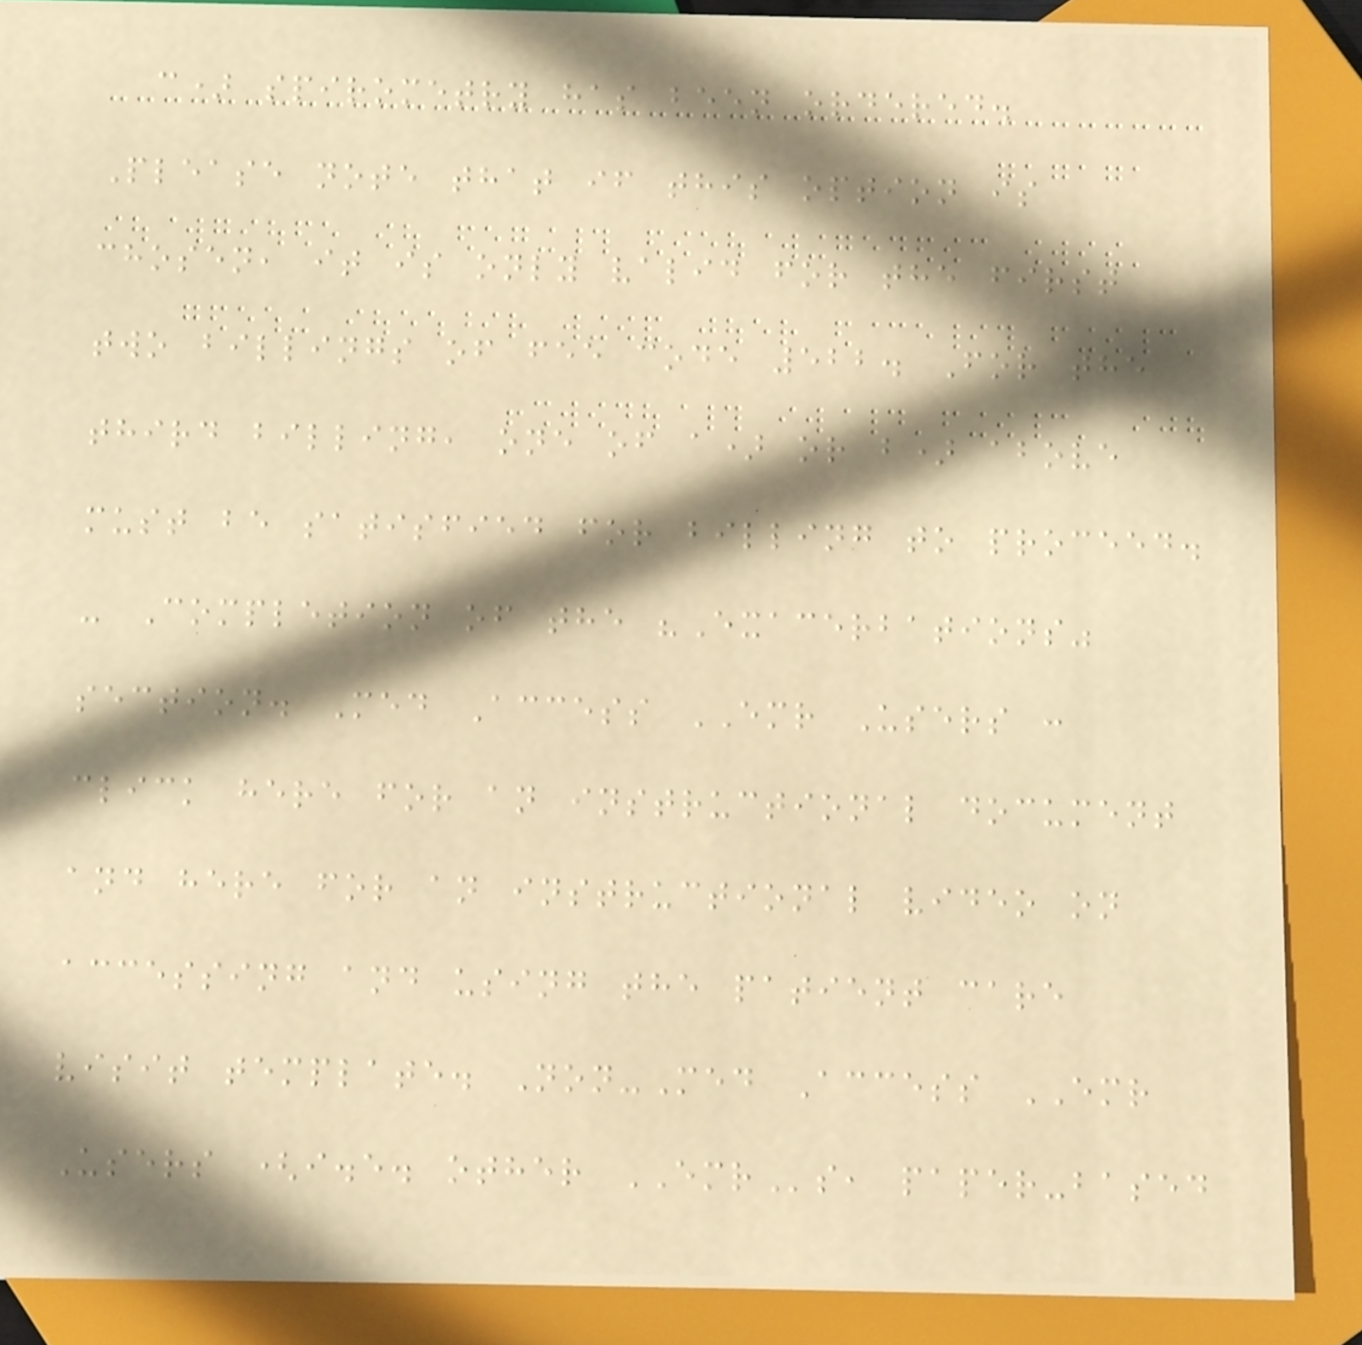c) spirometry has been ordered.
Please note that if this option is
chosen, it is only valid for the first
two billings of fee code 522. For the
third billing, one of a) or b) above
must be satisfied for billing to proceed.
- Completion of the "Exacerbations"
section. Med Access EMR Users :
click here for an instructional document
and here for an instructional video on
accessing and using the patient care
visit template. Non-Med Access EMR
Users (i.e. other EMRs, paper-based
